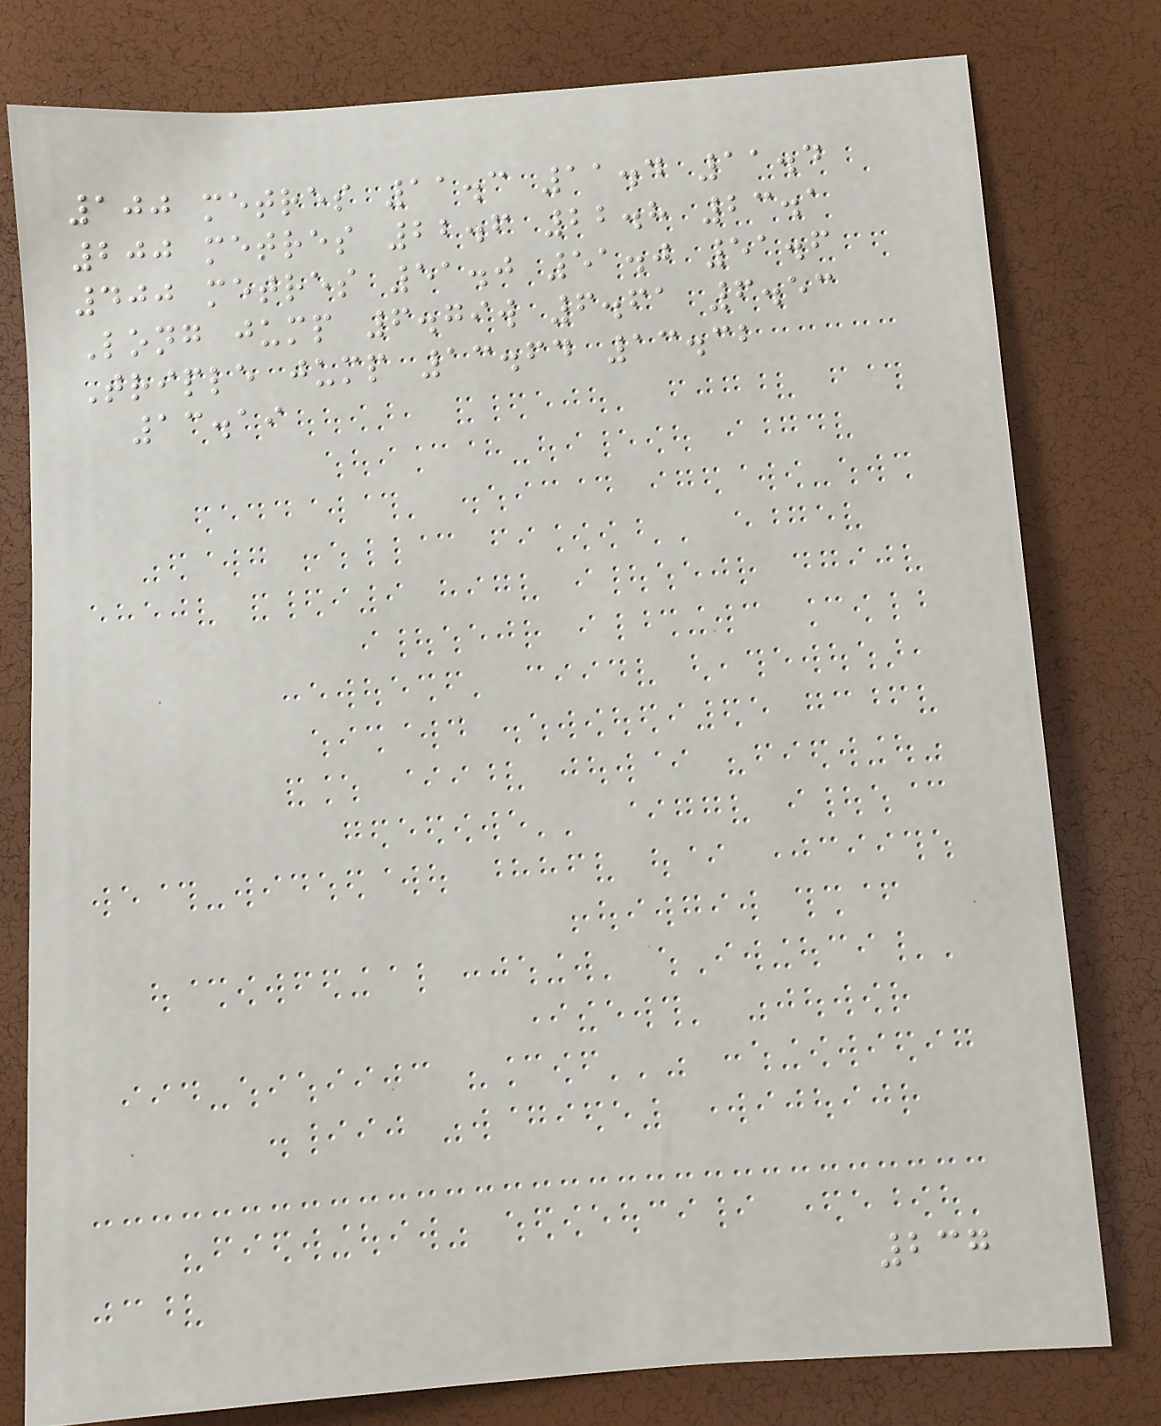100 metres 11.3 11.4 11.4
200 metres 22.6 22.8 23.1
400 metres 51.0 51.0 51.6
Long jump 6.79w 6.61 6.53
Triple jump 13.64 13.32
13.19
237
